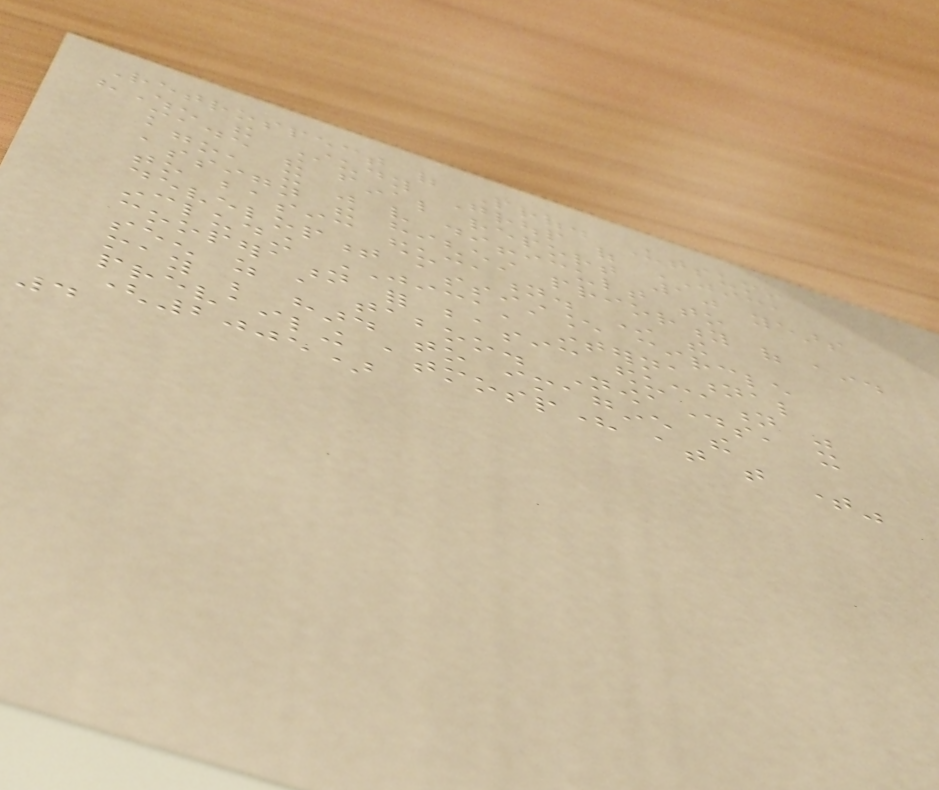Retrospect of Prof. Utsumi
"When the Study Group of JICA
made the final report 10 years
ago, it was very difficult to
assign the highest priority of aid
to basic education. In the
development assistance circle
including JICA, international
cooperation for basic education was
seen as a taboo. Nowadays, it
may be hard to imagine the
prevailing atmosphere at that time"
(2005)
4
